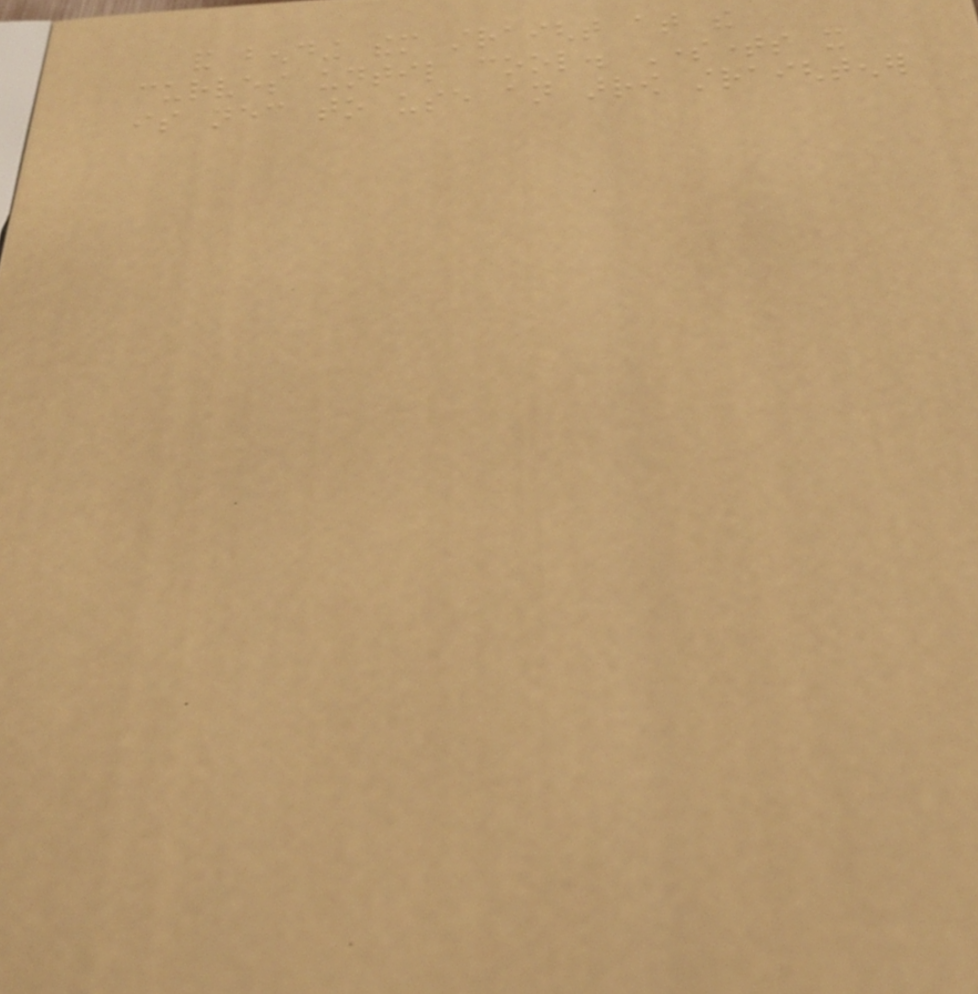and bending them straight at the
curves until cool. Sometimes it
is necessary to use an arrow straightener
